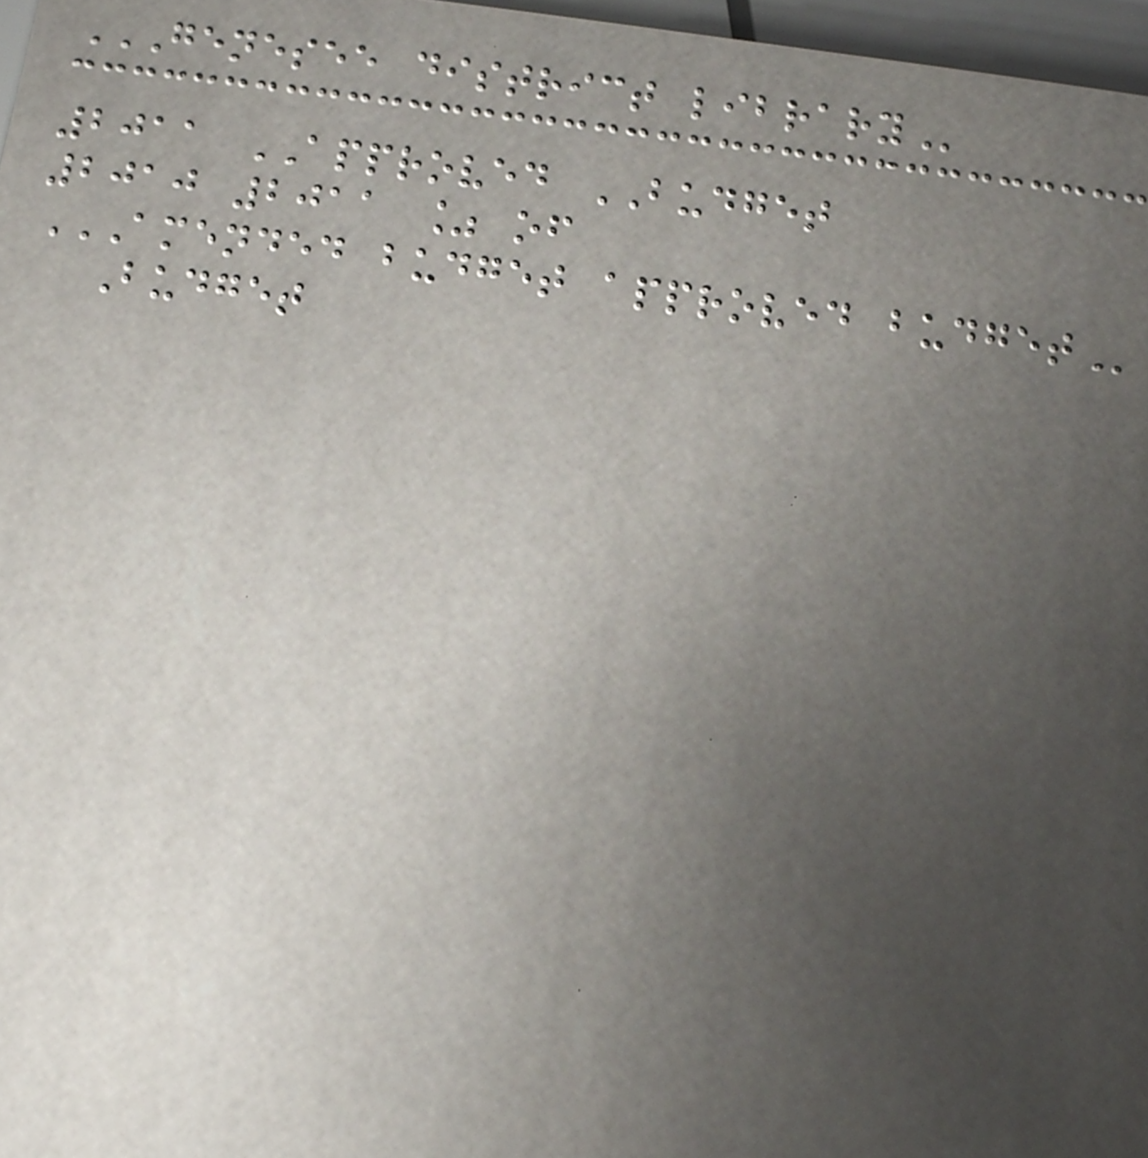GENESEE DISTRICT LIBRARY
2011 APPROVED BUDGET
2010 2011 % of
AMENDED BUDGET APPROVED BUDGET
Budget
